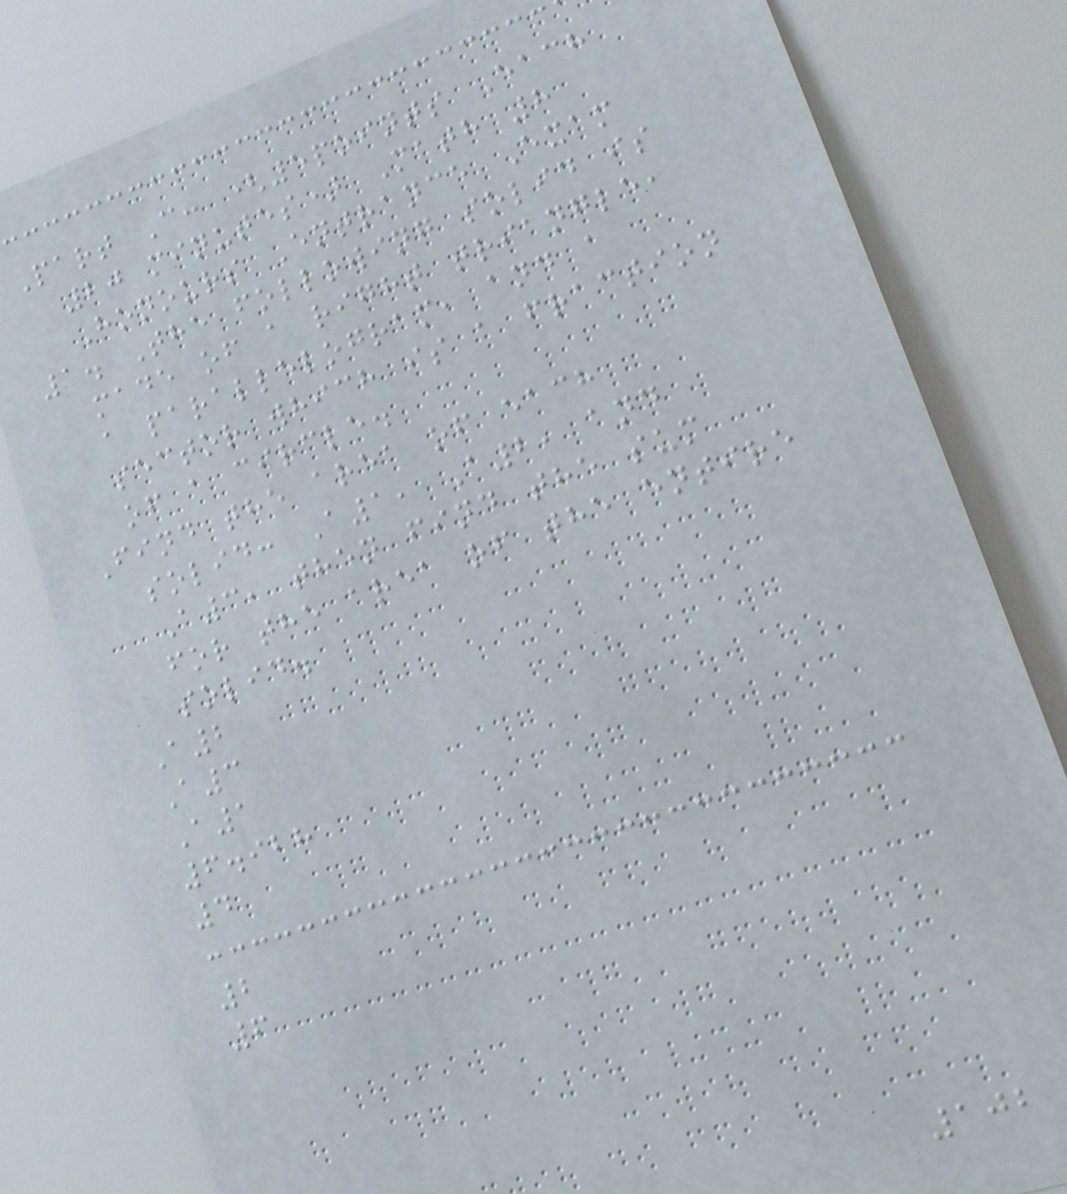Part C: (5points Each
20 minutes) Math 8
Honours Entrance Exam
1. The following solid is
made of a right triangle,
a parallelogram, and a
sector which is a fraction
of a circle.
Find the area of each
solid: A1, A2, and
A3, then find the sum
for the area of the entire
solid.
A2
A3
A1
6.928
4
2
6
102
